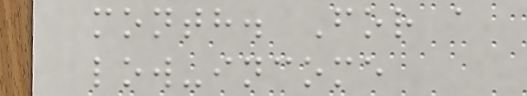month. For a
low-income
